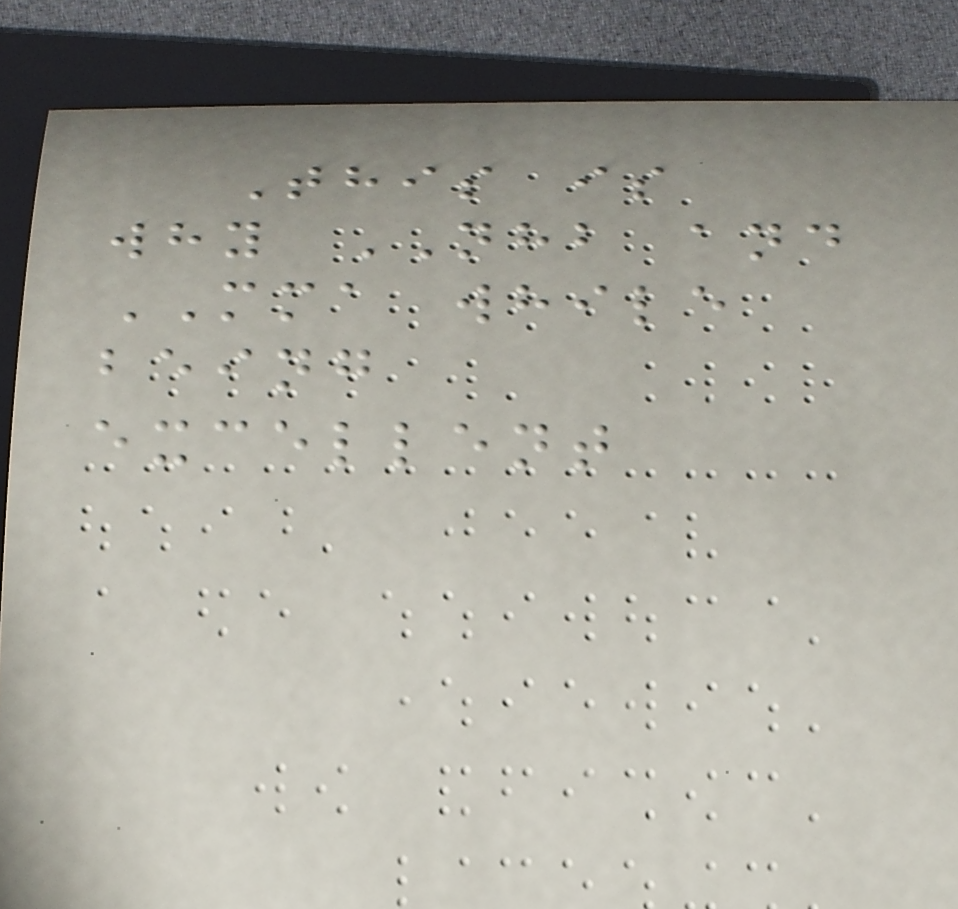This is
why NHB and
MMA while
being
excellent
